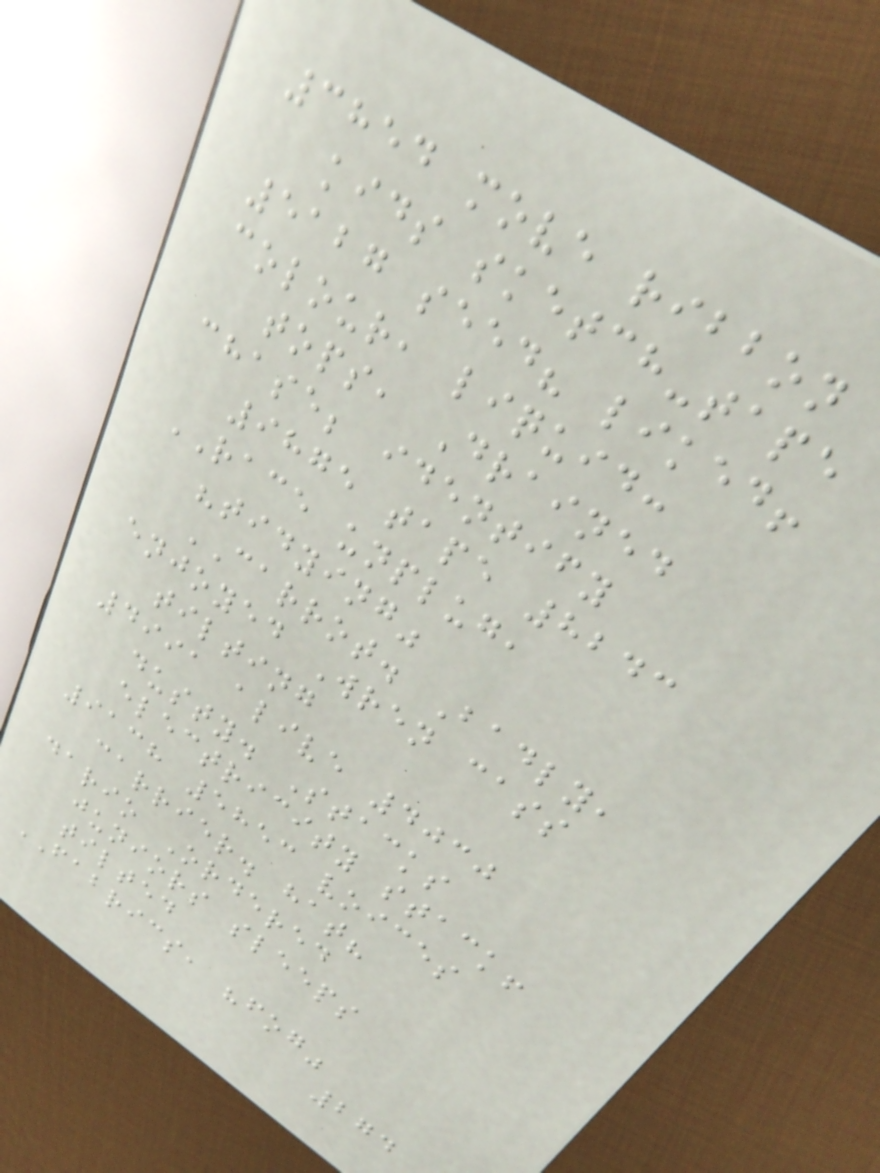3854 move ribbon
kids sketch-tape
5127 seed? liked!
colour, liquid:
tops, Drained
chase; identify
9875 tape 8243
RACE unplug,
"tidying"
CARROT. Badly,
enjoyed Wren cass
tilting
4991 alive 4030
dusty. Stacks
electricity stack!
9138 5853 voices
carrier. hat?
dario Ordered
juniors sleeps
tilted
FABRICS, "fog"
274
